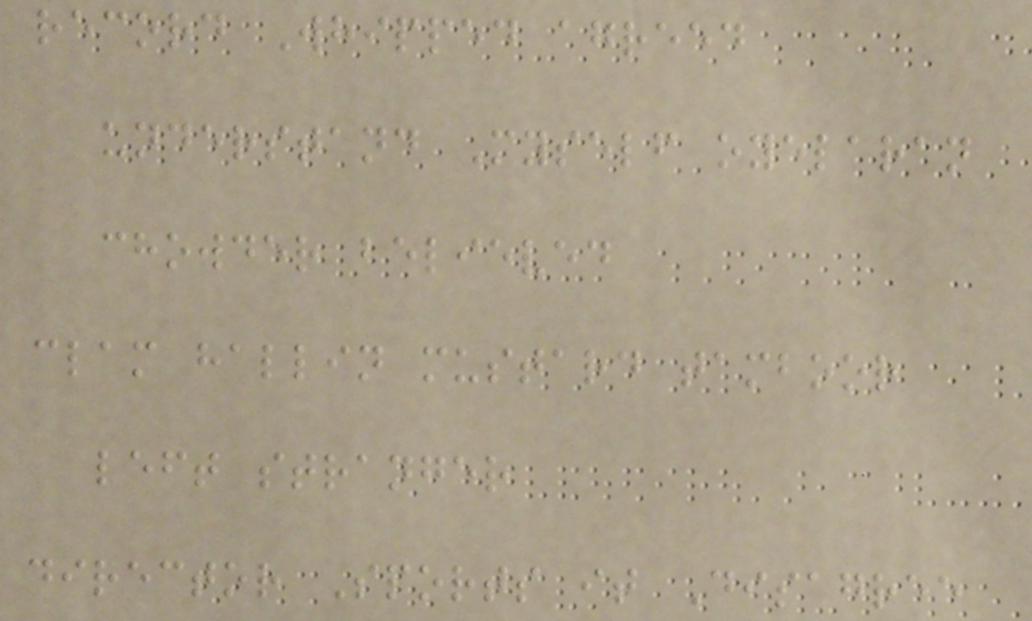record Whipped agreed
understand Myself oyelaran
chowder believed
clam hallin mustard tamboor
left stranger
director Sports it Disagree
